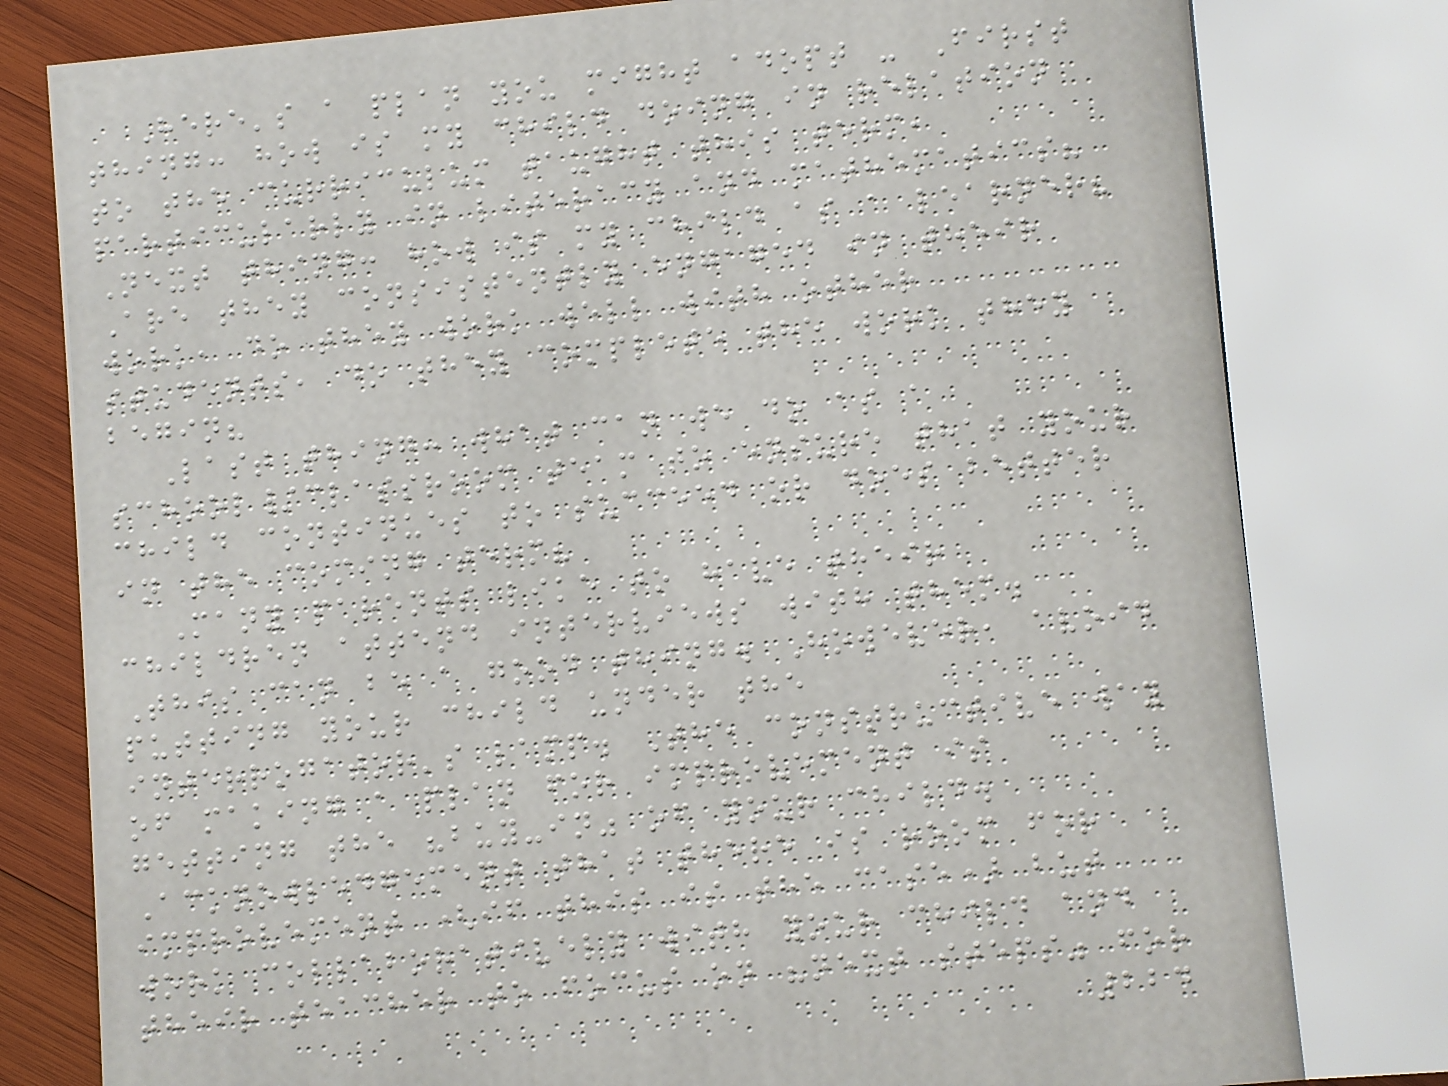Here's a plan you might adopt - First
thing: how is my child doing in relation
to the curriculum taught this term,
particularly in literacy and mathematics?
Next thing: how is my child as a learner?
Are they consistently engaged in their
work, do they work well with other
students, do they complete the work they
begin?
Last thing: what can we do as a
school/classroom team to ensure that your
child continues to succeed or does better
in the coming term?
Many parents like to have their
children attend interviews with them.
This can be a good thing. However, avoid
putting your child under the
interrogator's lamp. The constructive way
of making a plan for improvement is
getting the "buy-in" of your child.
Acknowledgement that there is room for
improvement (if this is the case) but
work collaboratively with your child and
their teacher to focus on "next steps" for
224
